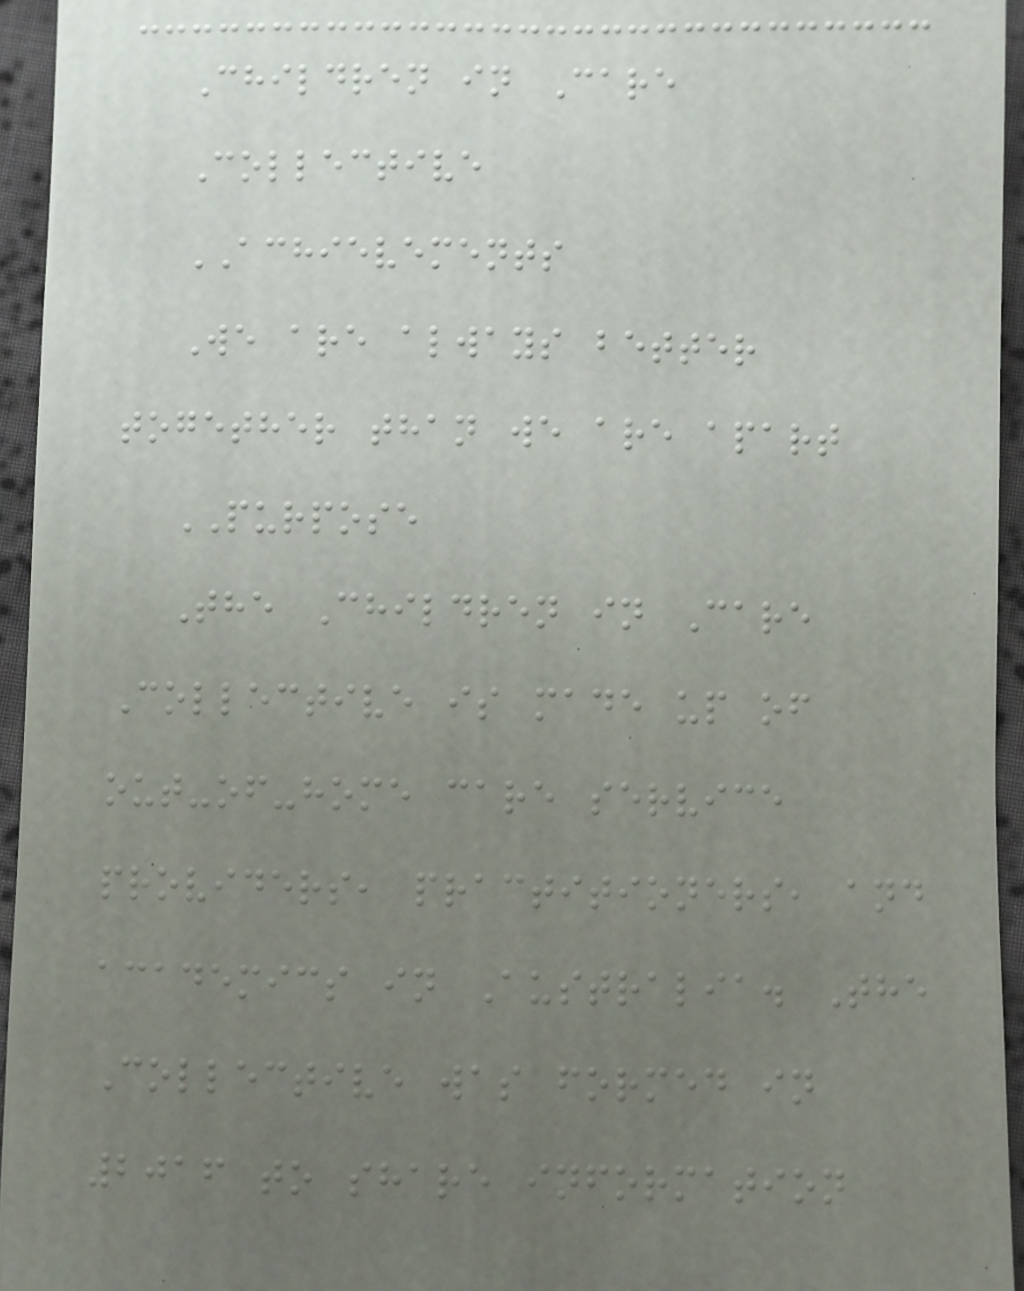Children in Care
Collective
ACHIEVEMENTS
We are always better
together than we are apart
PURPOSE
The Children in Care
Collective is made up of
out-of-home care service
providers, practitioners, and
academics in Australia. The
Collective was formed in
2016 to share information
